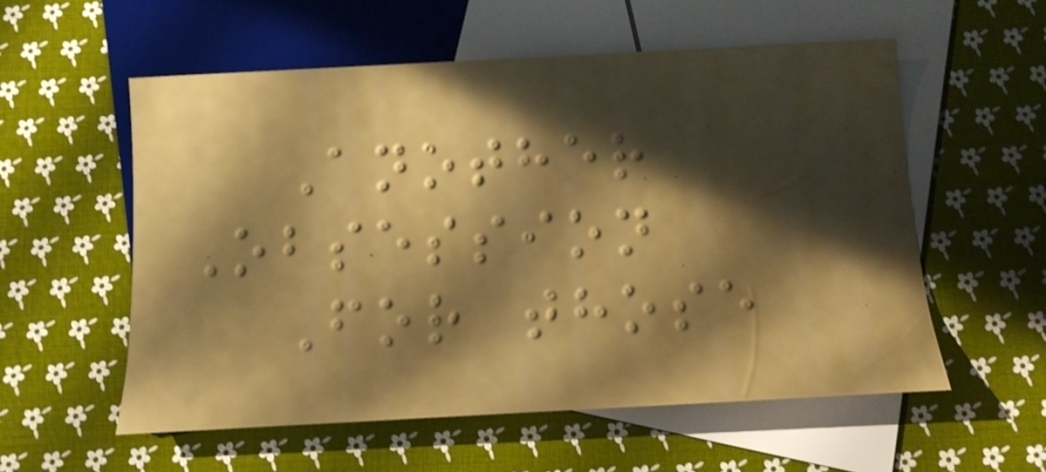Another
Obsession
For those
